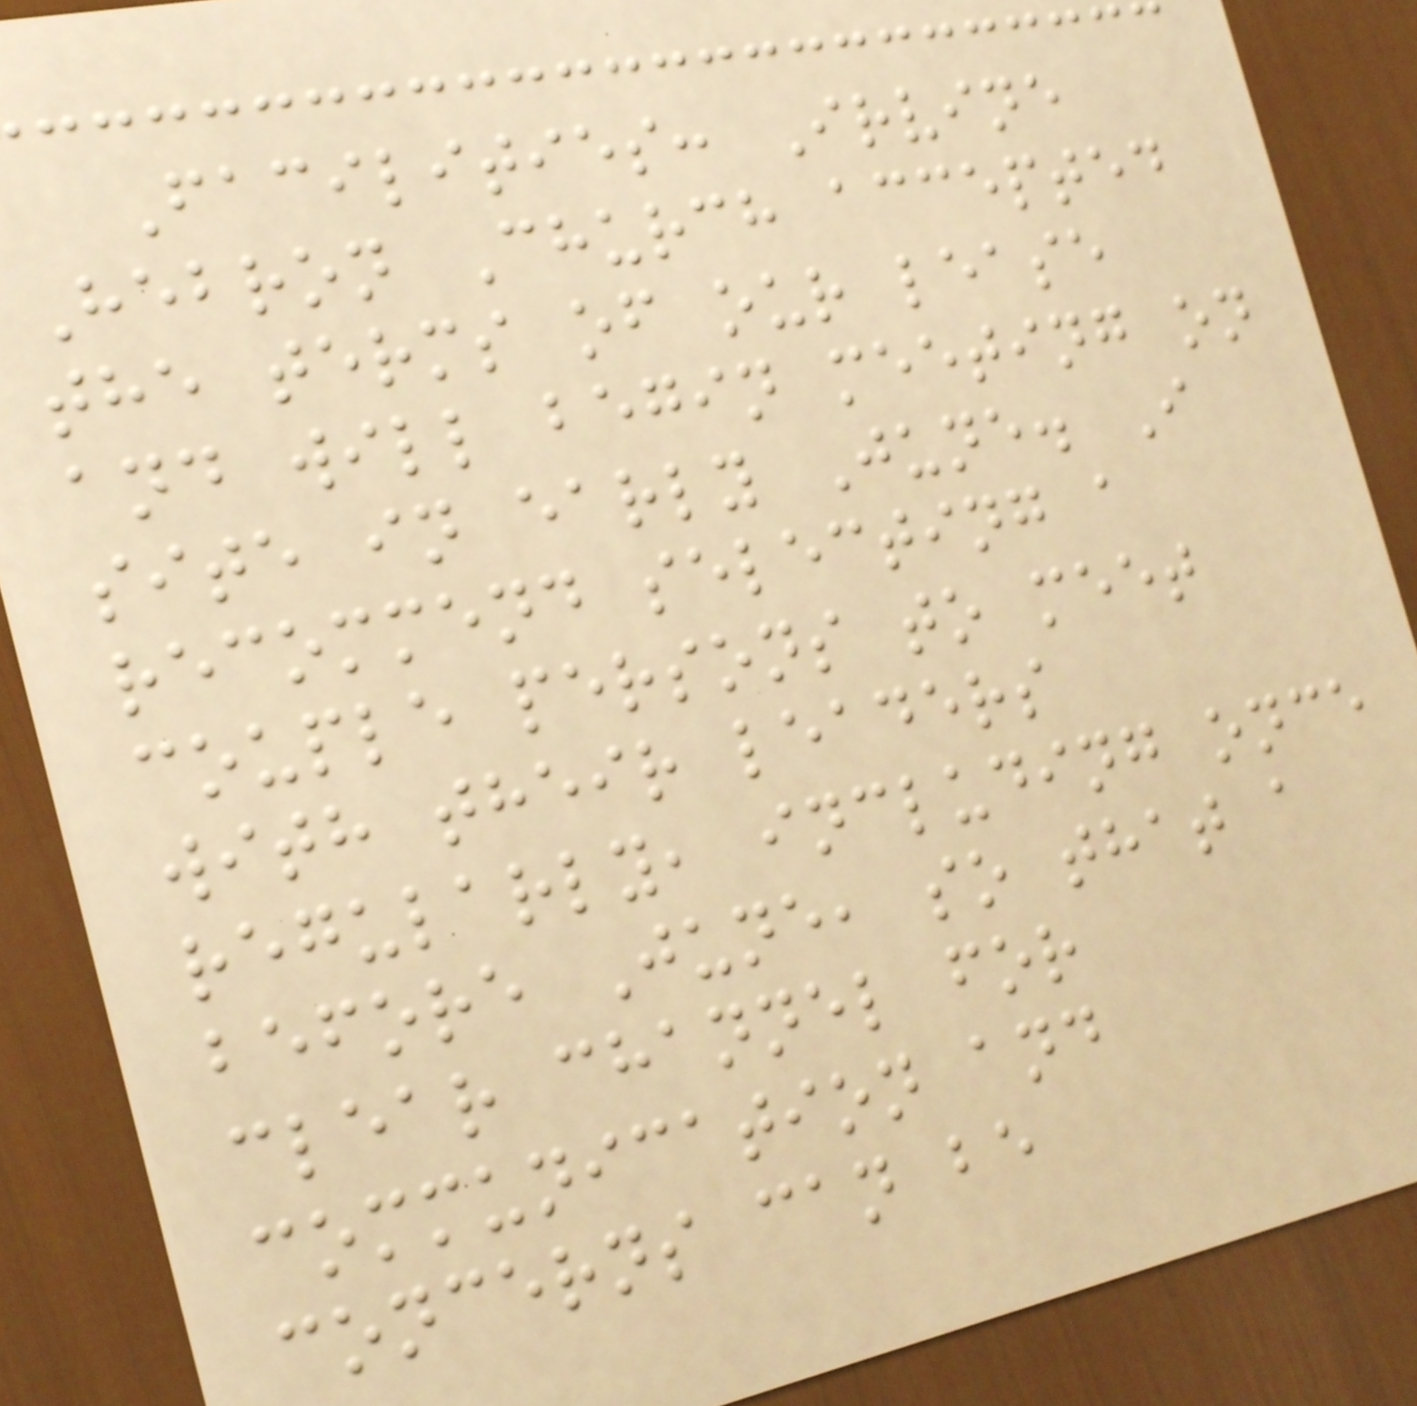Facilities: Irvine
Hebron Church accepted
the terms of our lease
and will begin meeting on
site in early June. I
recommend selecting a
couple persons to meet
with their leaders
regularly, including once
before June, so that a
clear channel for
communication and
concerns can be
